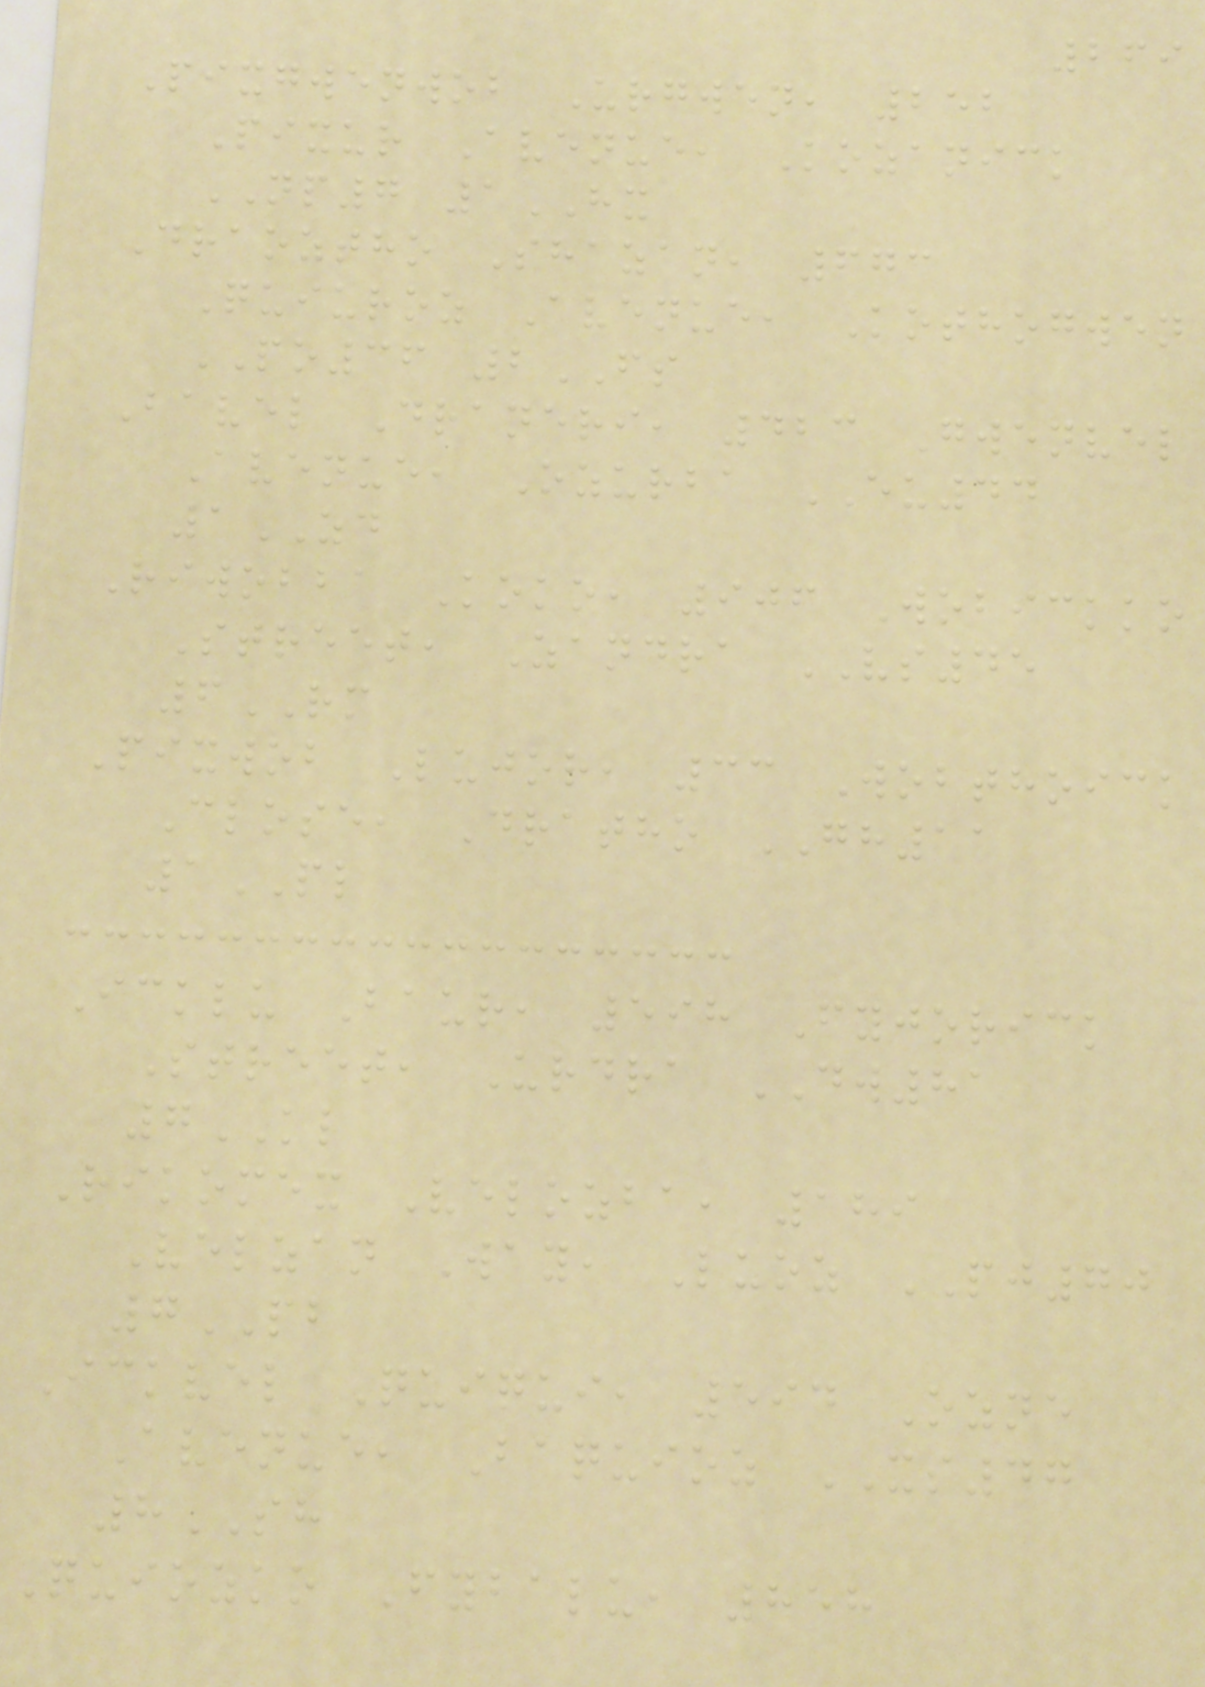269
Pixgwenwob Urgwen, 252
Pixur Avenue, Kozanick
NP7 1HX
Draoztho Shazan, 673
Quiuroz Avenue, Kothogwen
PO36 2FS
Bavel Draneri, 423 Gwenvel
Avenue, Ozurba EU44
1ZD
Riwobba Koko, 906 Wobickko
Street, Zandra VS45
6RM
Pixwob Lujor, 33 Wobthoick
Close, Dratho GH11
1PL
Icklu Baur, 598 Fyjorick
Street, Urdra DW81
7KL
Rikomex Velozba, 189
Velzan Way, Luoz PJ70
7PB
Ickvel Quiqui, 594 Ozne
Avenue, Baquioz XS47
8SH
Quiozko Fybalu, 858
